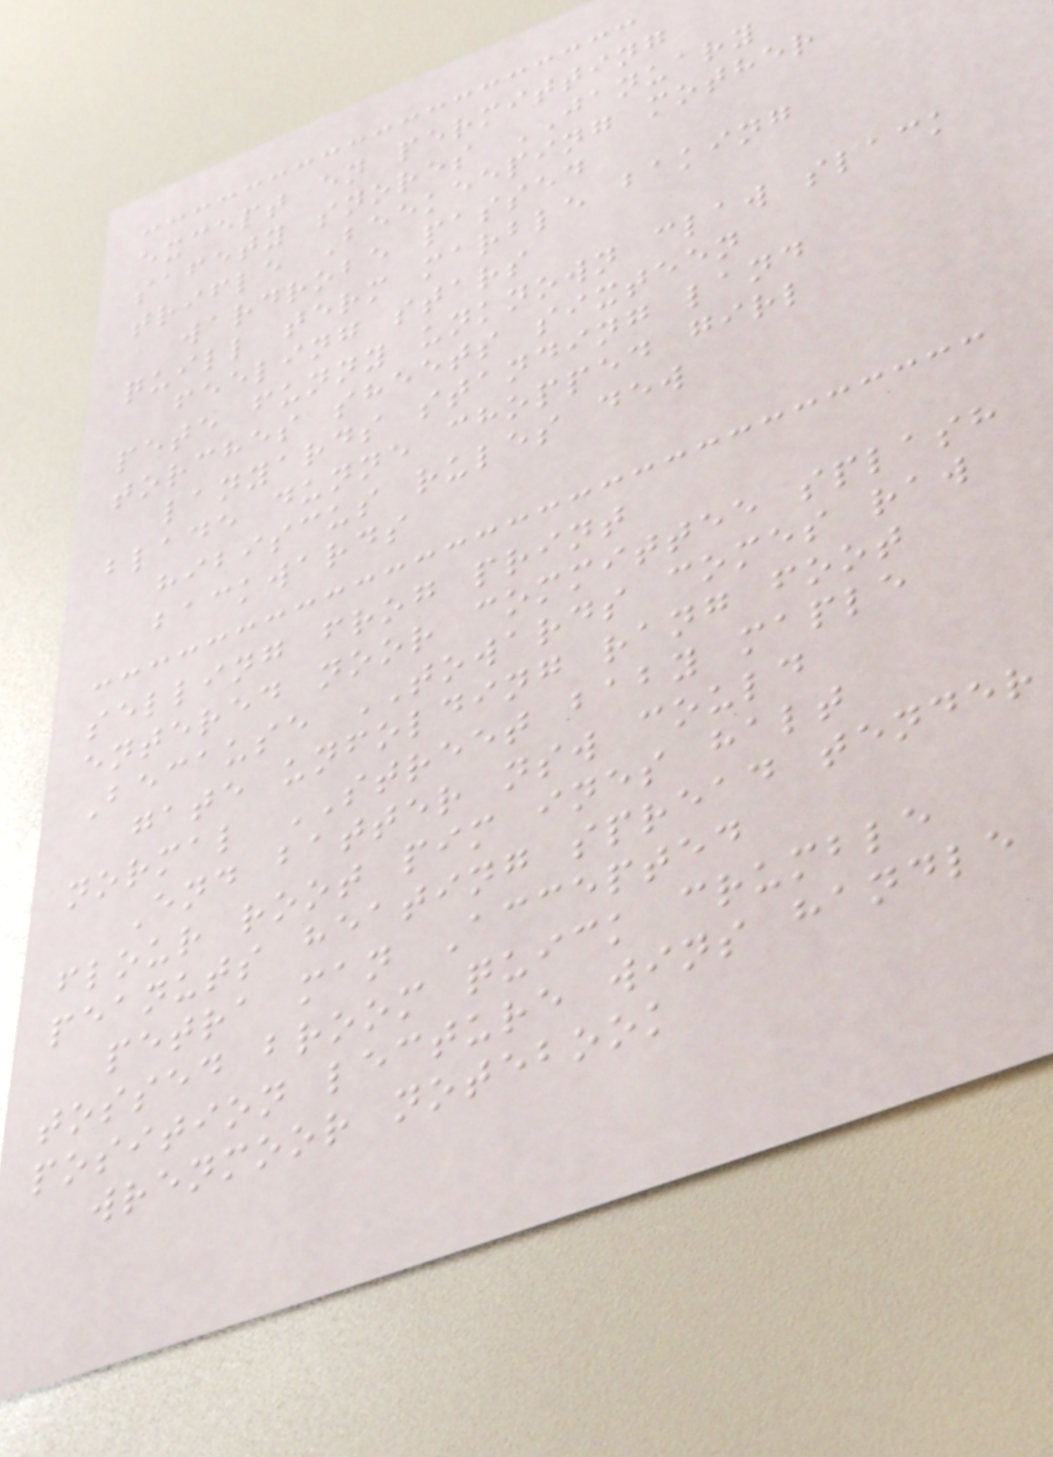except en permitting
safety snores JANUARY
trifle Beekeeping mother
wardrobe passed
quill term marble baking
feeling stars
pete funny unknown claw slack
torches sheets sixteen
lanyards standing land
blade dunne chopped girl
hibiscus rules dew
backwards
selling frog print
entered noor committee splash
Because TOWARDS comes raw
gate unfolding rang foot
normal STREET baby maple
End batter nsw could
flour root pim ines halt
peanuts heating spread tender
petra man Accepted
tossed broom quick crumble
position lecture wins handle
wrenmoor notebook
